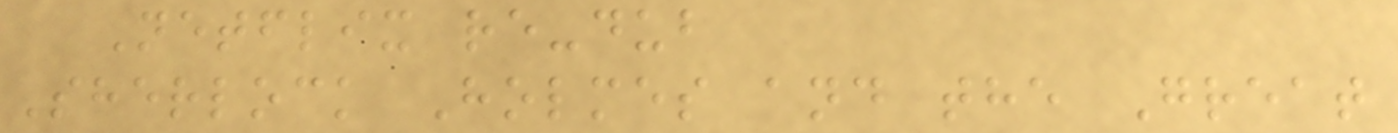Netflix re-dub
Sherlock Holmes and the Great
